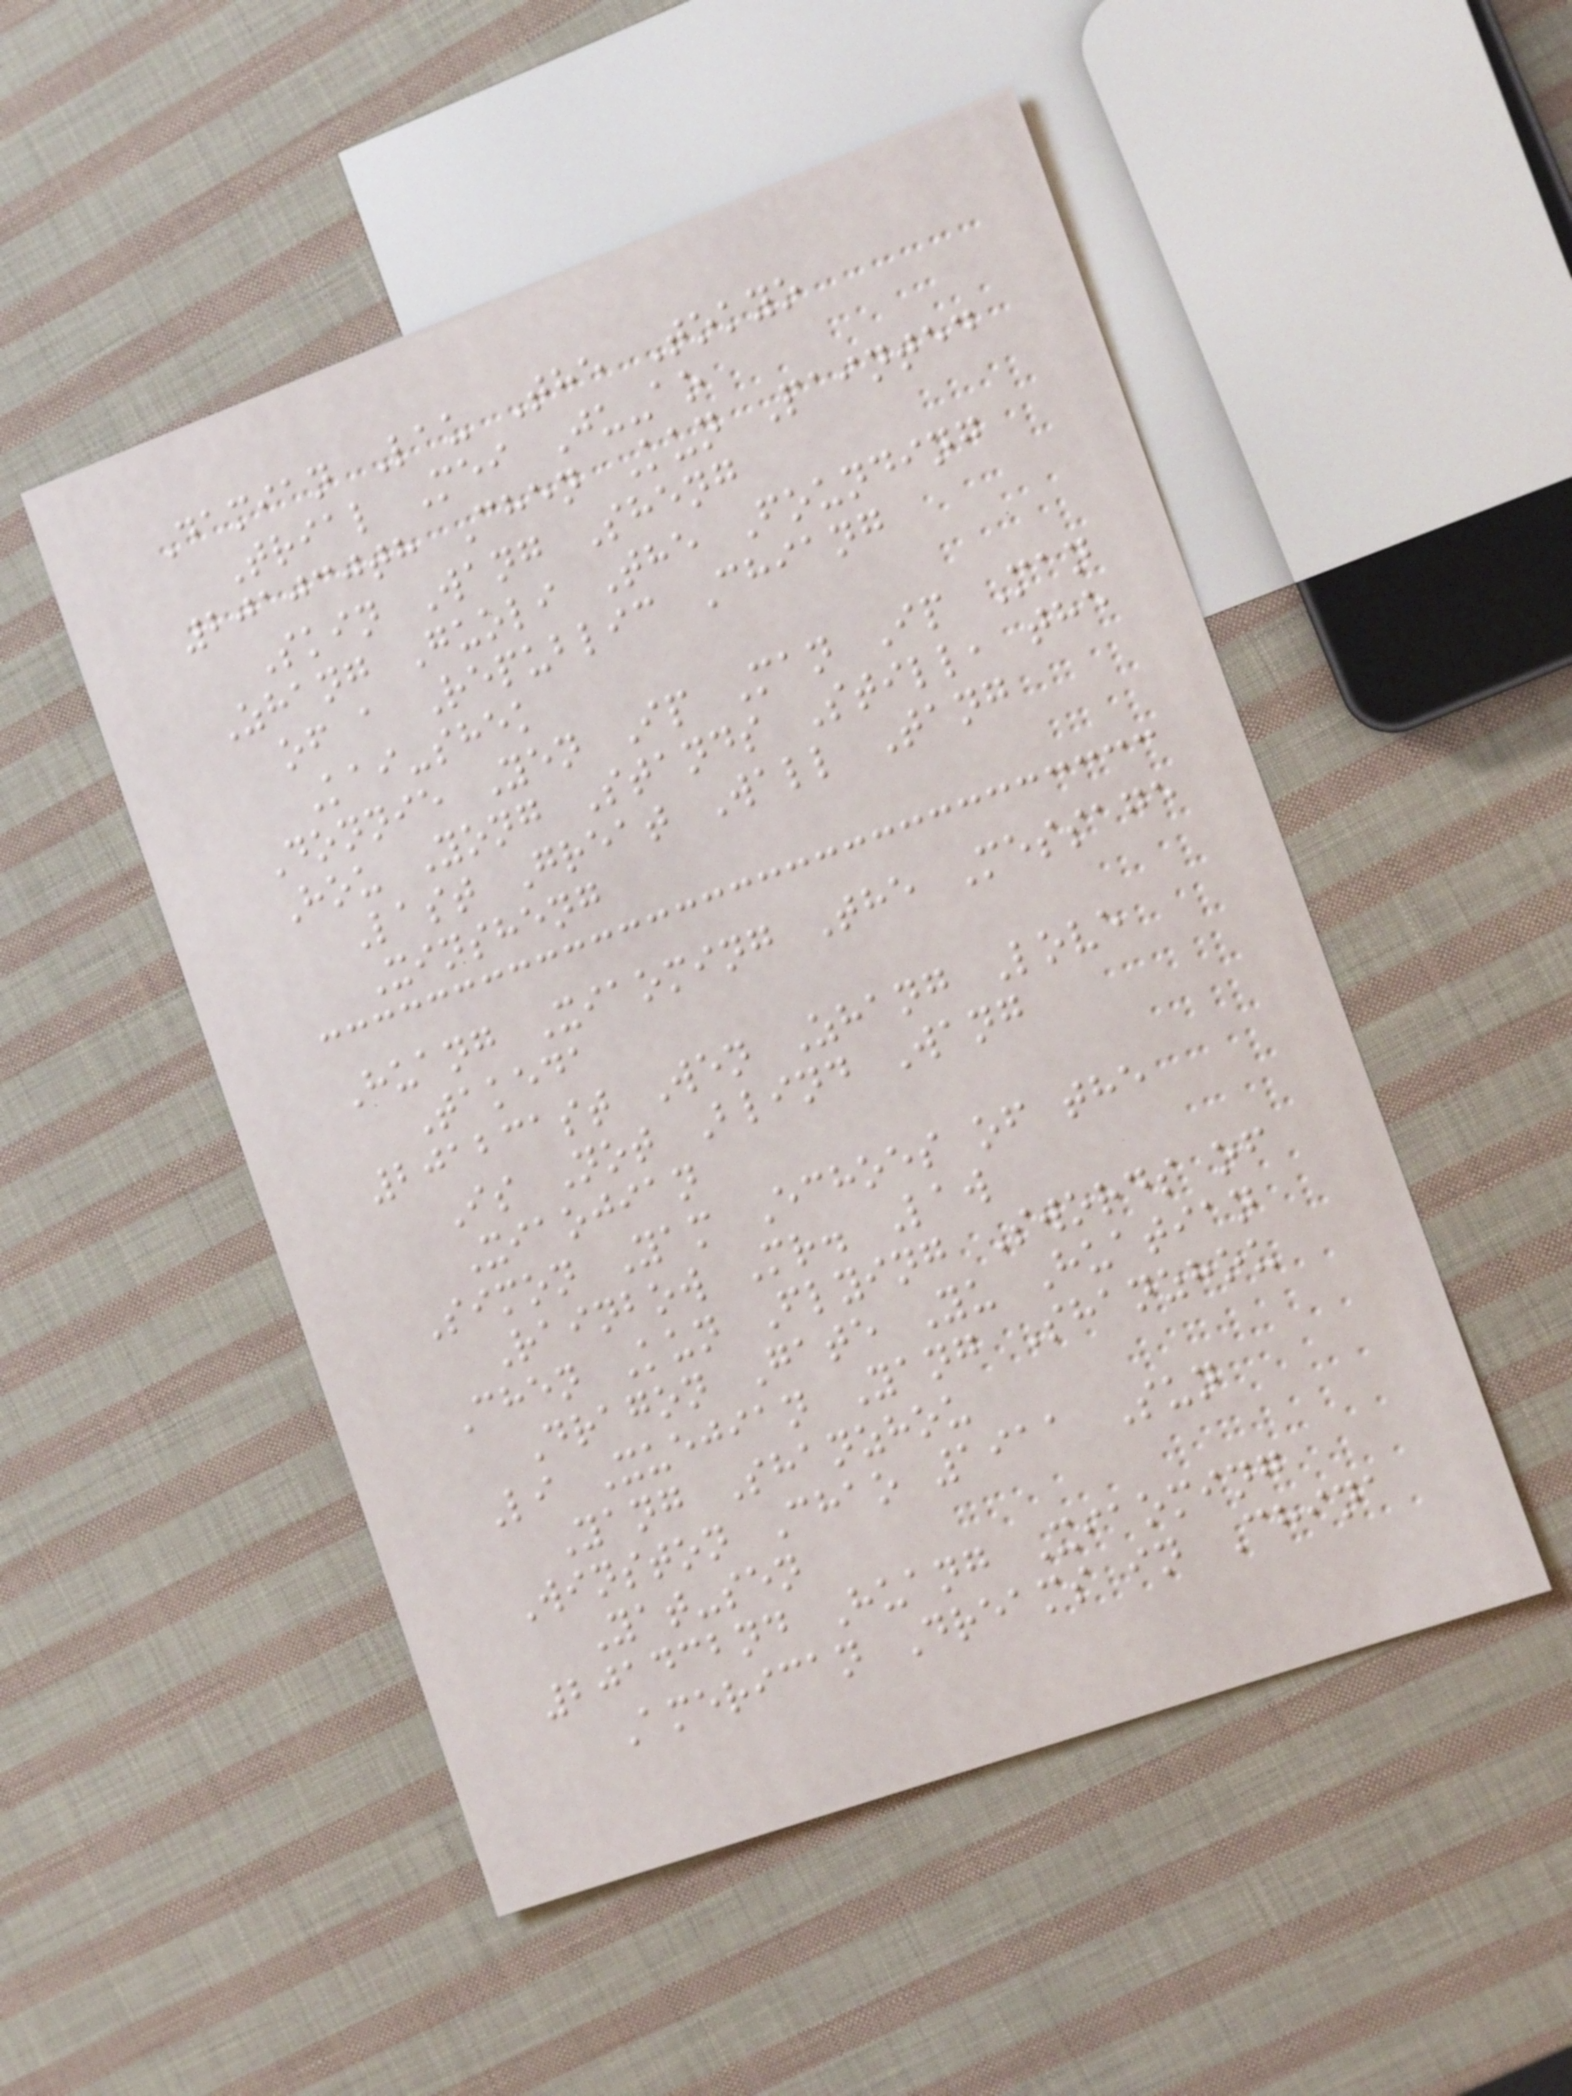Damian Lau The Tokyo
Trial Mei Ju-ao
201030th Chen Kun Painted
Skin Wang Sheng
Zhang Guoli The Founding
of a Republic Chiang
Kai-shek
Donnie Yen Ip Man Ip Man
Hou Yong Stands Still, the
Last Great Wall Tang
Xinsheng
Huang Xiaoming The Message
Takeda
201231st Wen Zhang Love
Is Not Blind Wang
Xiaojian
Simon Yam Echoes of the
Rainbow Mr. Law
Chen Kun Flying Swords of
Dragon Gate Yu Huatian
Li Xuejian Yang Shanzhou
Yang Shanzhou
Winston Chao 1911 Sun
Yat-sen
201432nd Huang Xiaoming
American Dreams in China
